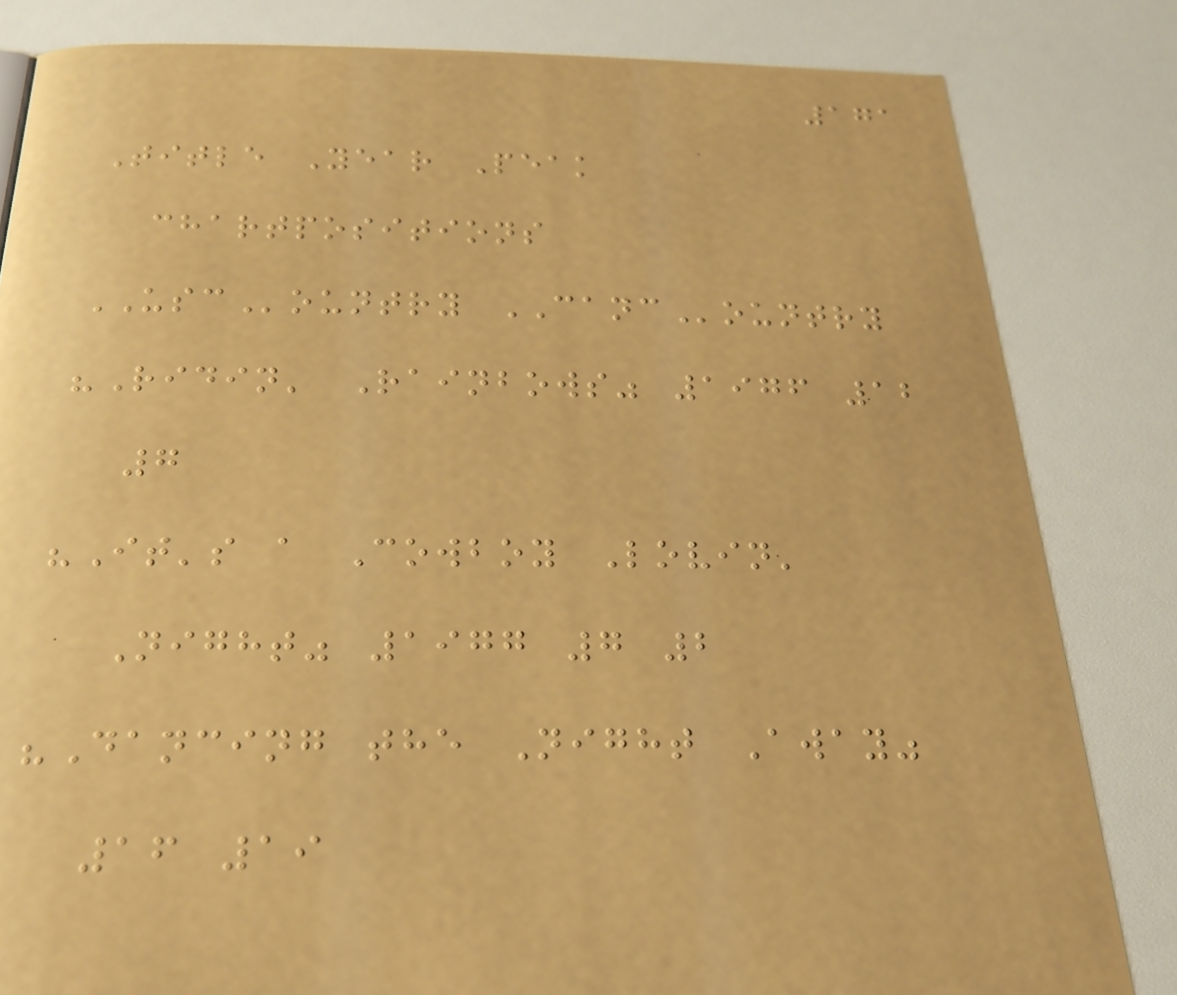171
Title Year Peak
chartpositions
USCountry CANCountry
"Ridin' Rainbows" 1976 12
7
"It's a Cowboy Lovin'
Night" 1977 7 2
"Dancing the Night Away"
16 19
